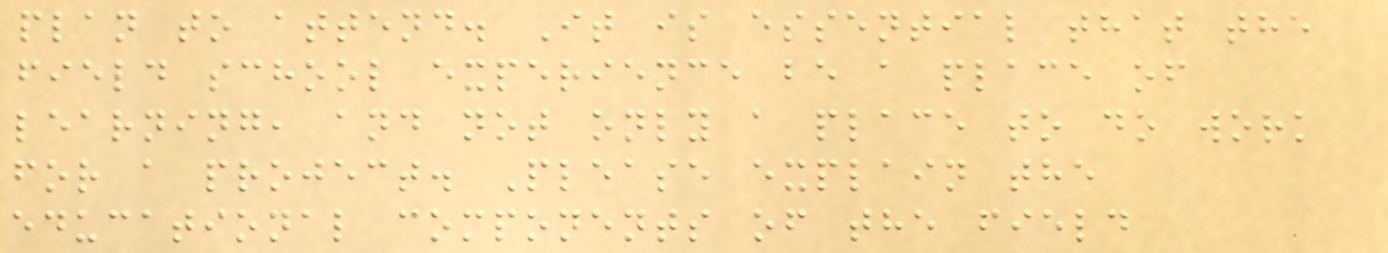plan to attend. It is essential that the
field school experience be a place of
learning, and not only a place to do work
for a project. Please explain the
educational components of the field
